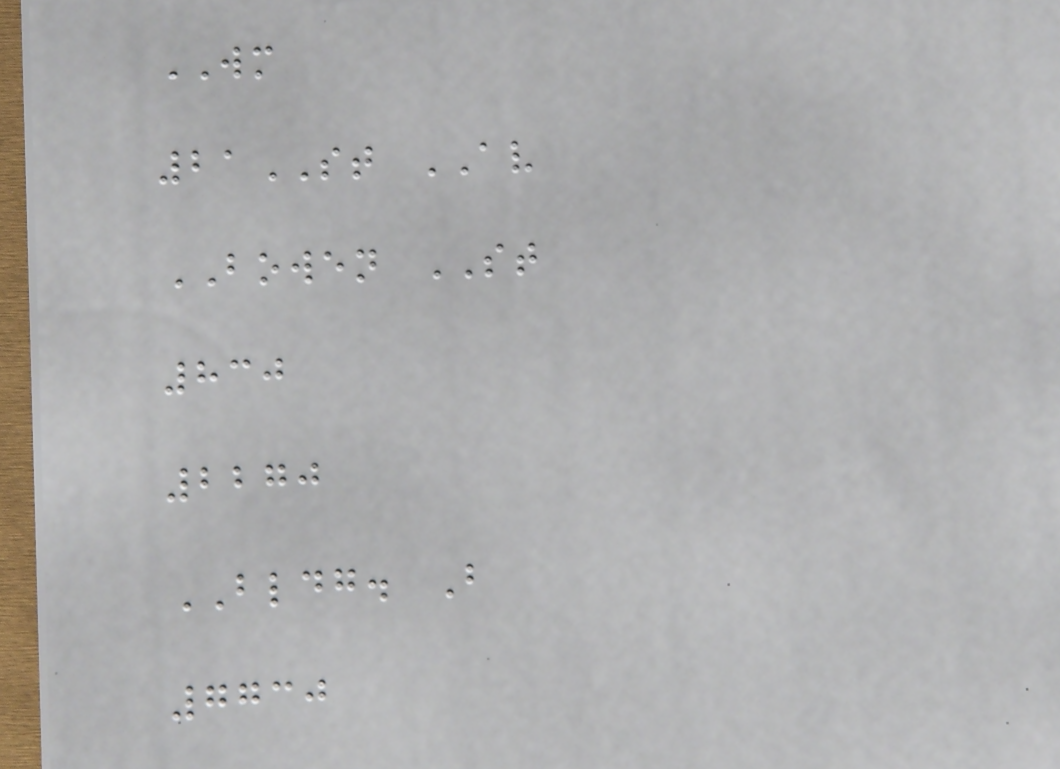WM
21ST AV
BOWEN ST
830
2270
BLDG. B
7730
